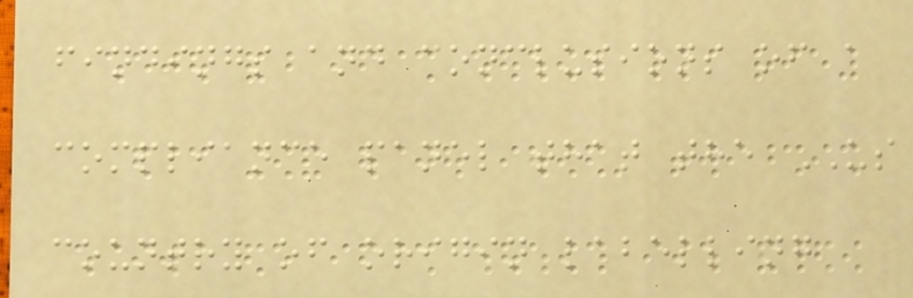findings and conclusions of a
compliance panel that the US
country of origin labelling
